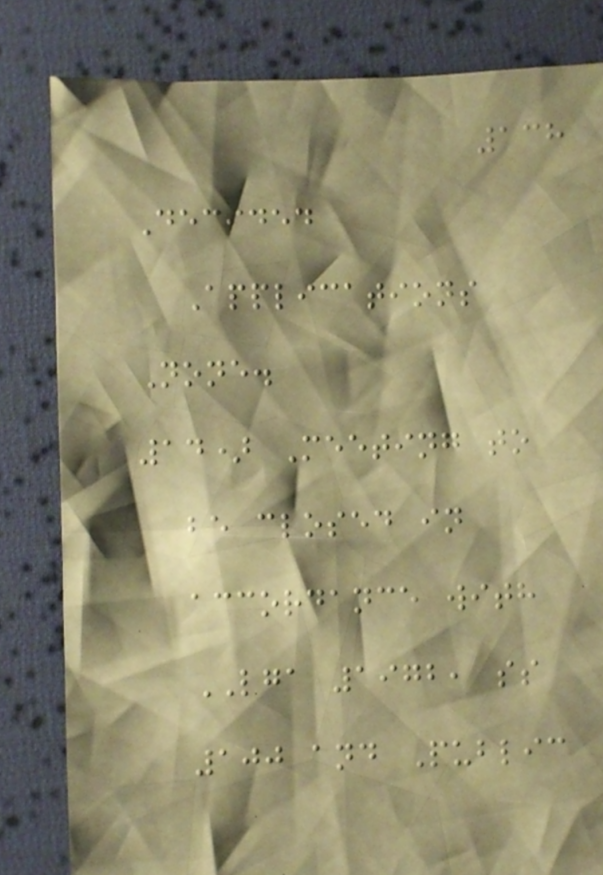138
Decided
Applications
None.
14) Meeting to
be closed in
accordance with
LGA 1972, ss
100 and Public
